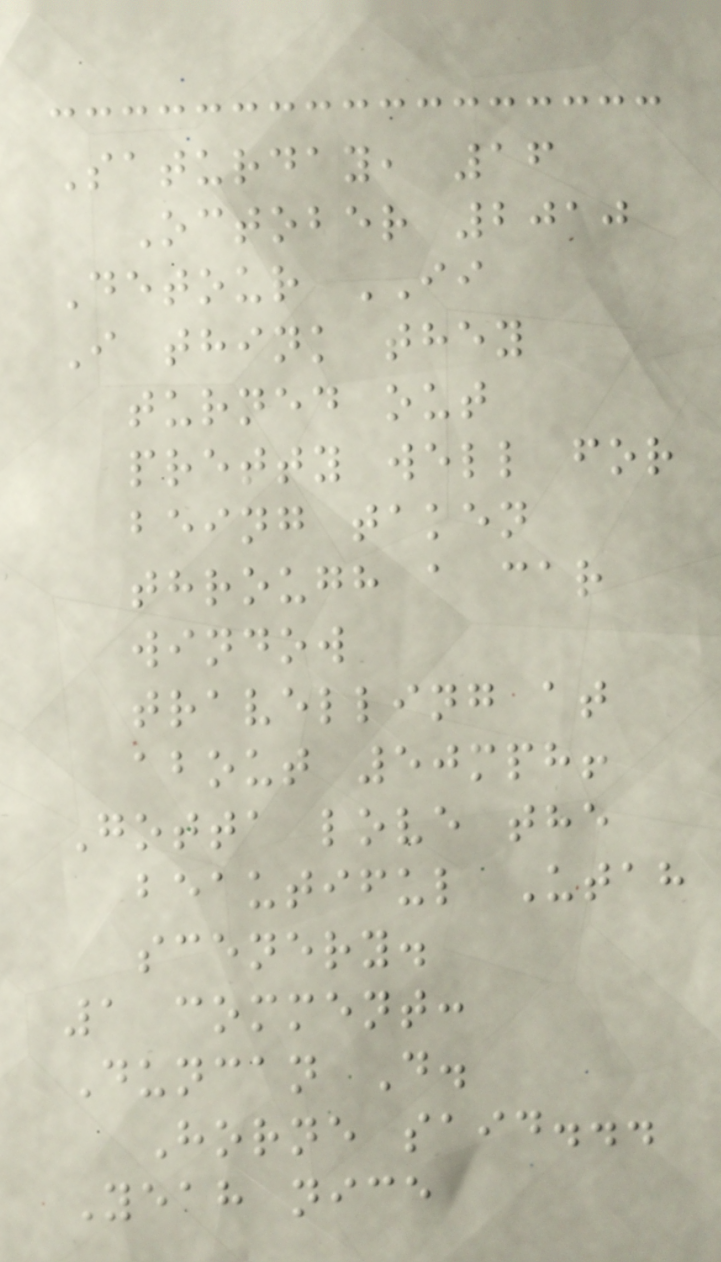Saturday, 16
October 2010
Detour II
I think they
turned out
pretty well for
being taken
through a car
window
travelling at
about 50mph!
Gotta love the
beautiful Utah
scenery.
1 comment:
Duncan D.
Horne said...
Yeah nice
